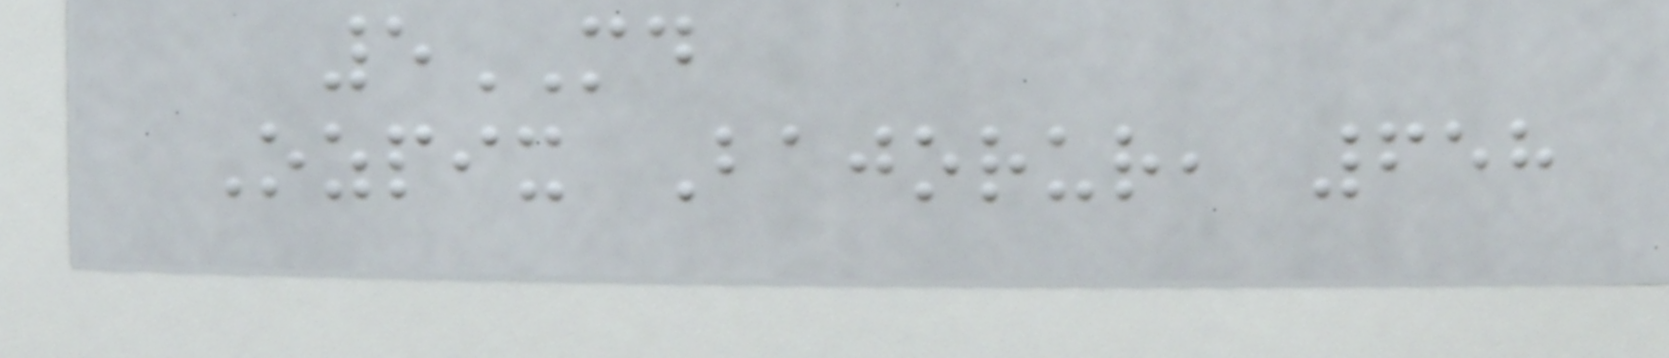5MD
Ozpix Bajorur, 658
